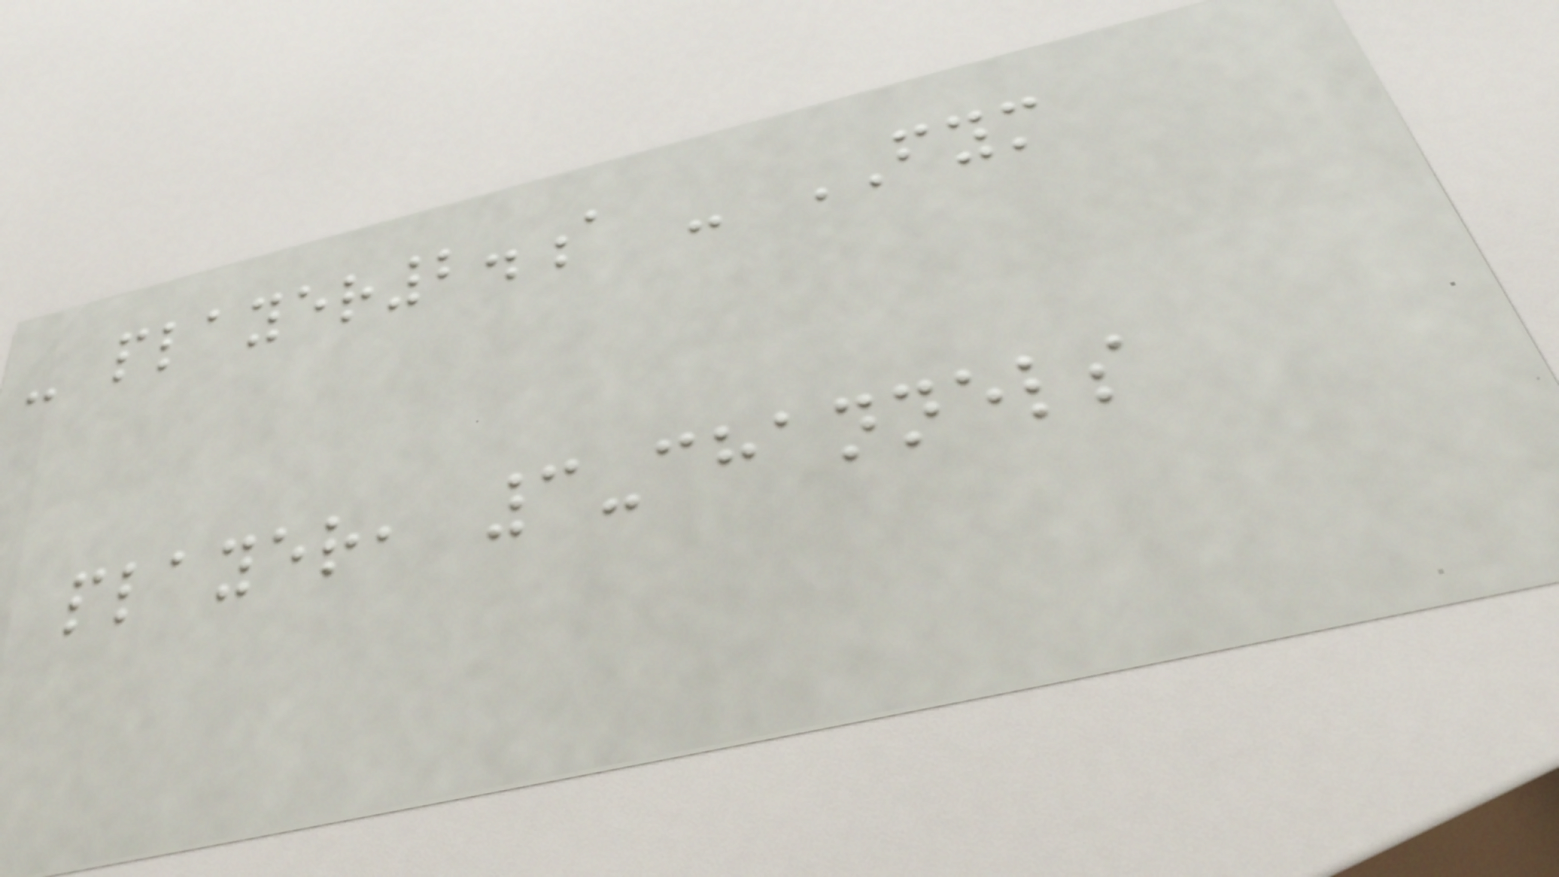- player2.a - FYM
player, 3-channels
